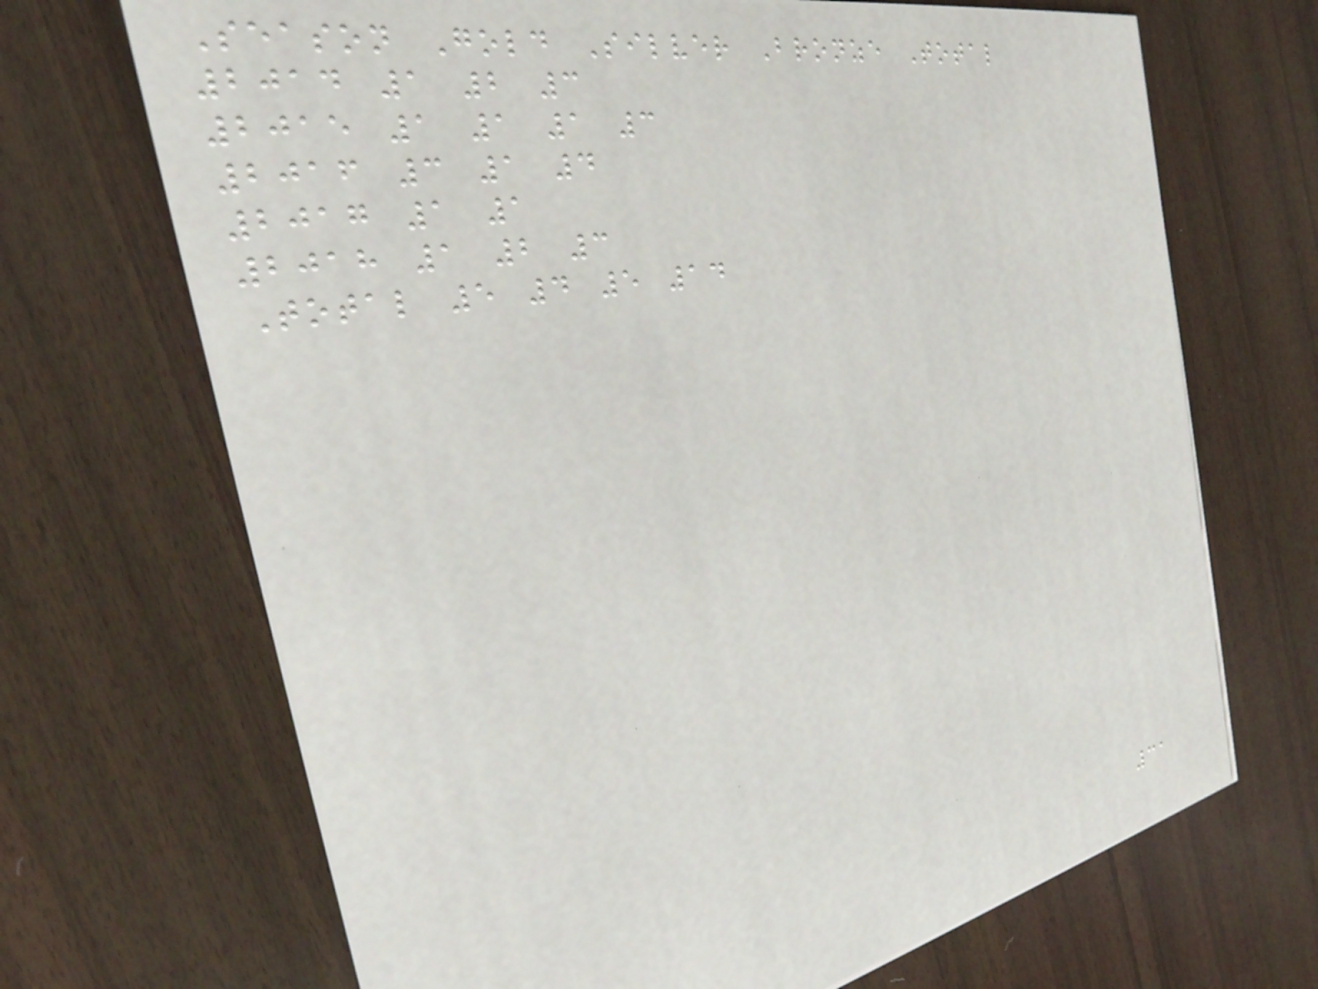Season Gold Silver Bronze Total
2014 1 2 3
2015 1 1 1 3
2016 3 1 4
2017 1 1
2018 1 2 3
Total 5 4 5 14
31
